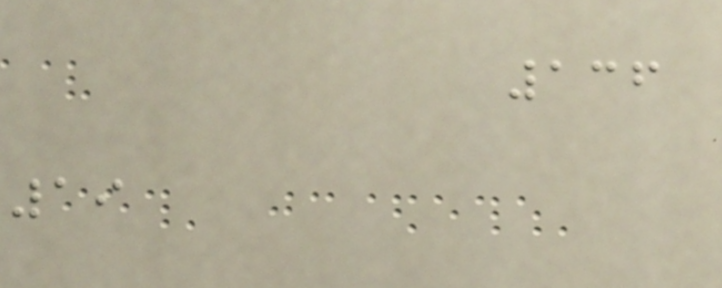136
19
